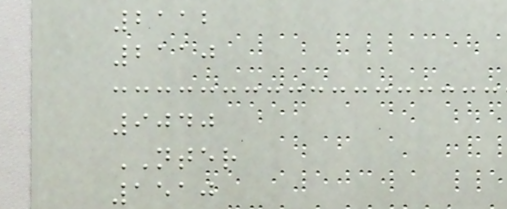2112
2110
9040
NTER
1510
